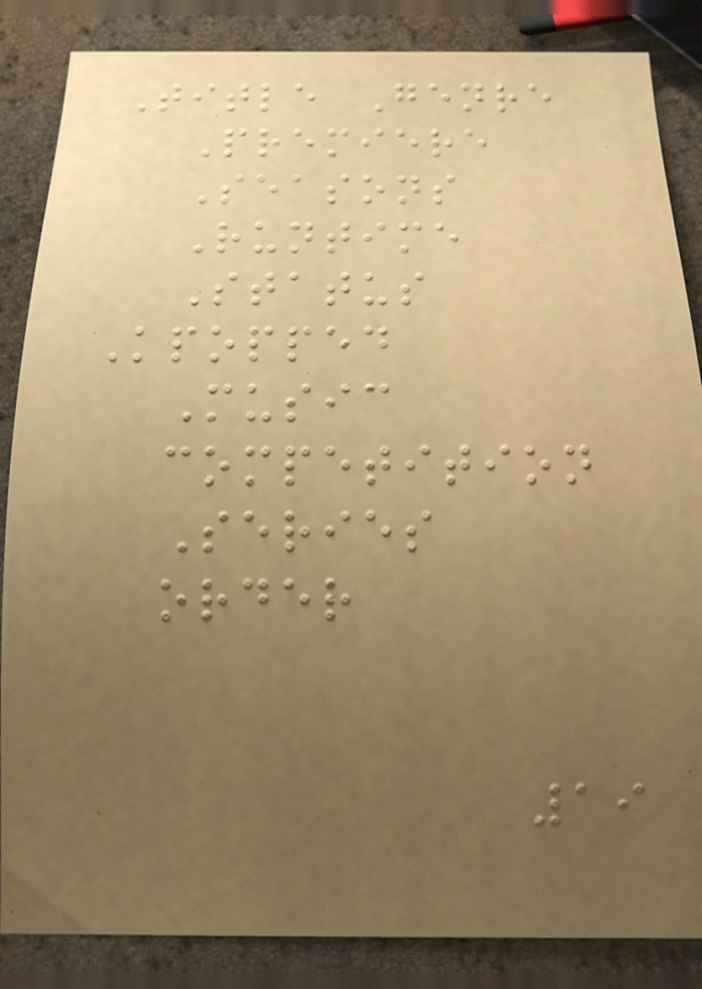Title Genre
Premiere
Seasons
Runtime
Status
Kpopped
Music
competition
Series
order
19
